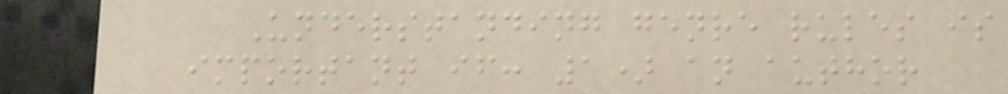Understanding genre rules is
important if: 1) an author
